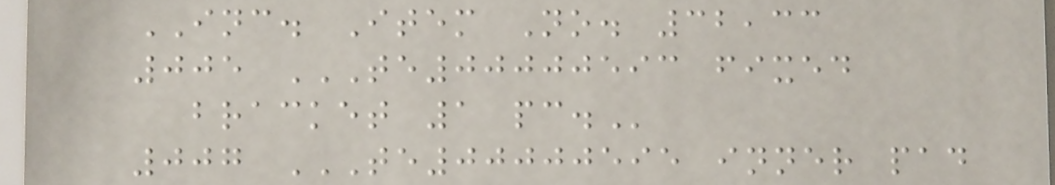INC. Item No. 32,33
005 TE00000593 FIXED
BRACKET 1 PC.
007 TE00000595 INNER PAD
